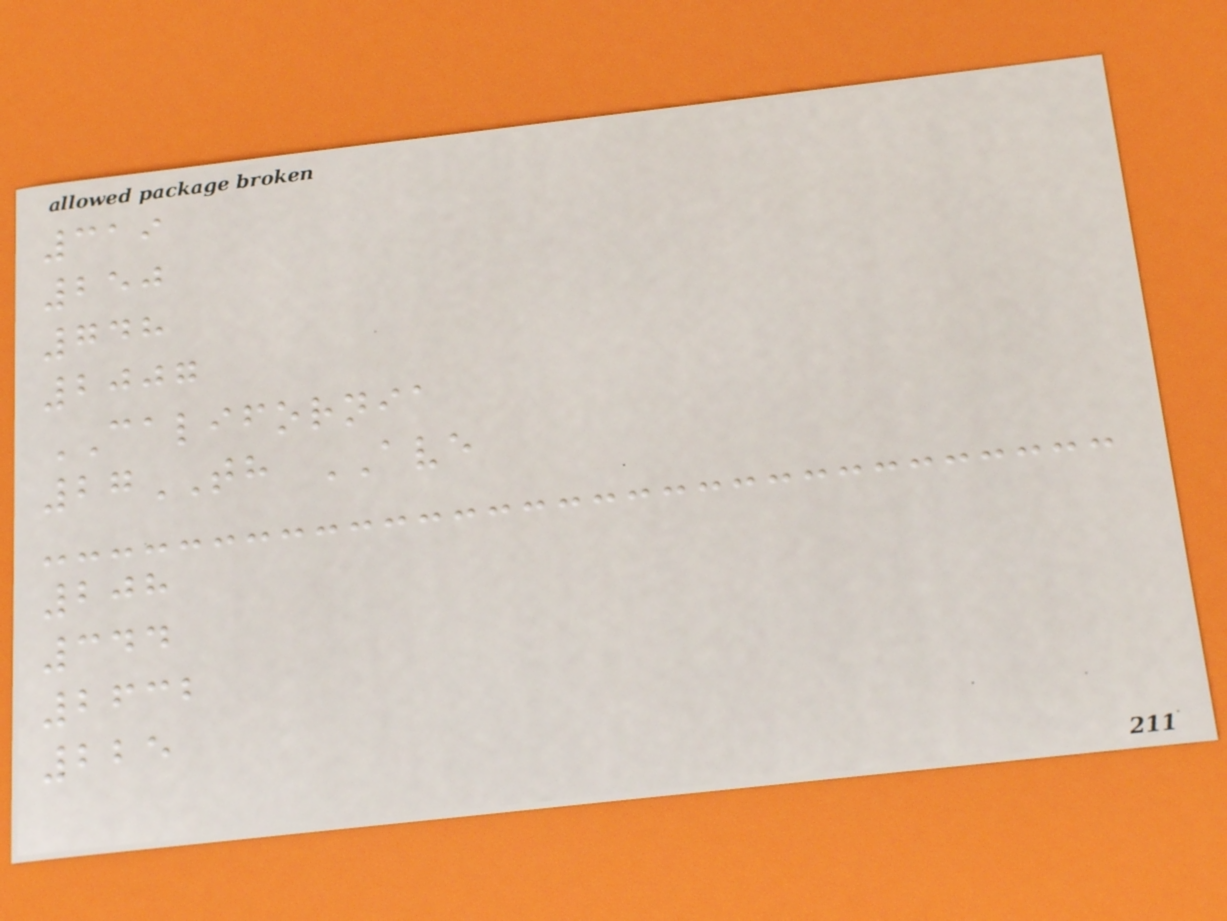319
250
748
2007
CALIFORNIA
27TH AVE
208
344
2632
225
